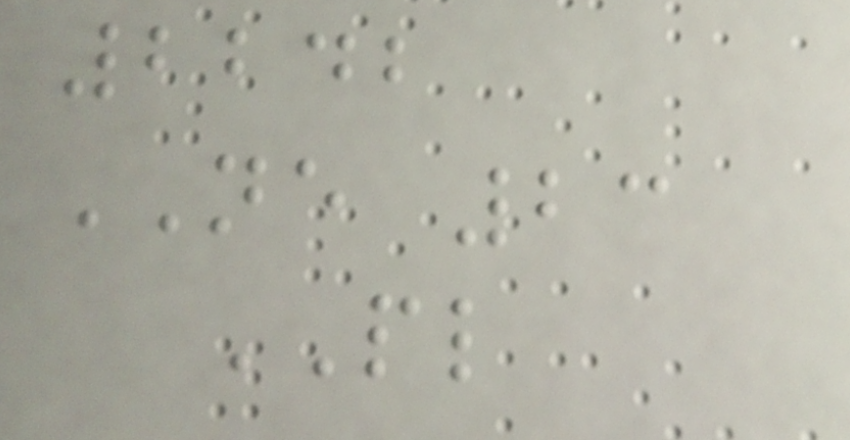2242
NE 23
PL
